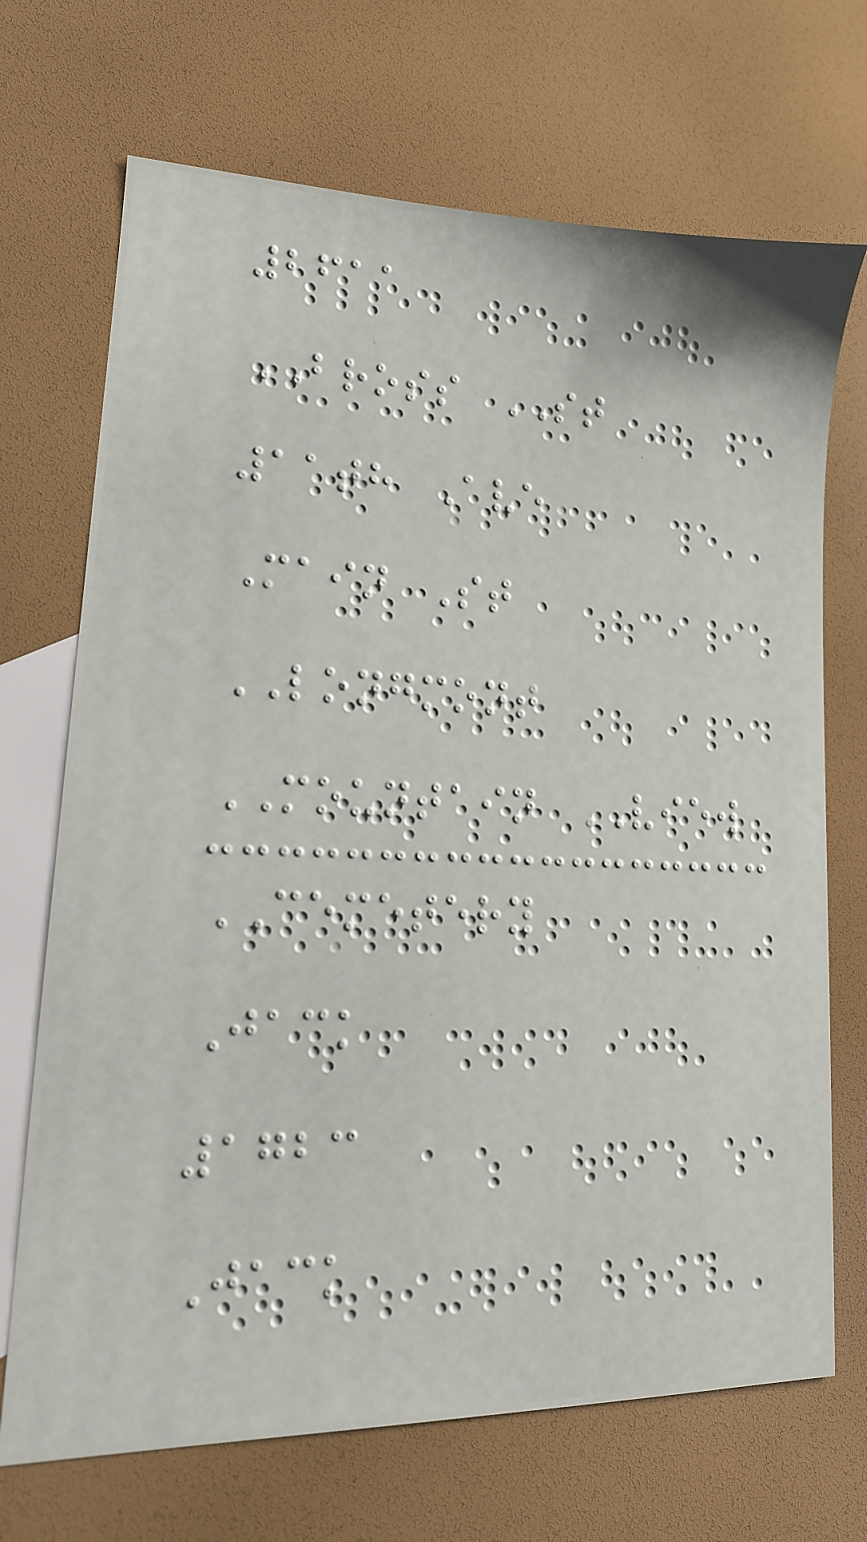2611
BROSS ST
11th Ave
Main St
LONGMONT
MOUNTAIN VIEW
CEMETERY
Jack
1723
Jack
